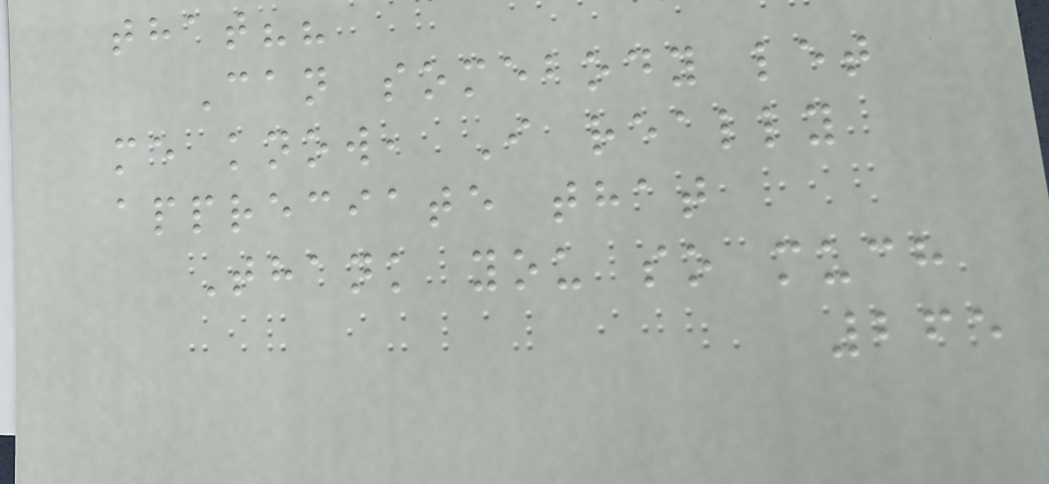that??
Can somebody let
me know, I really
appreciate that
Thank you so much
265
